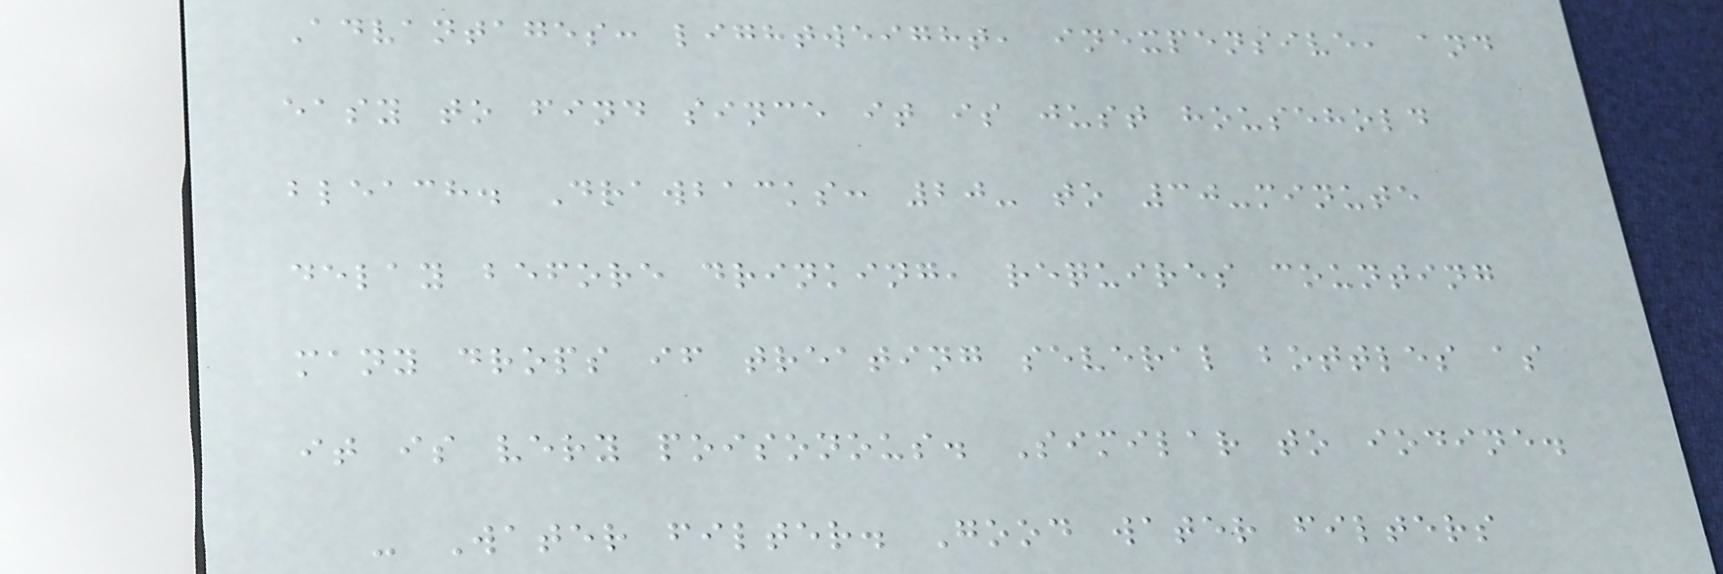Advantages: lightweight, inexpensive, and
easy to find since it is just household
bleach. Drawbacks: 20- to 30-minute
delay before drinking, requires counting
many drops if treating several bottles as
it is very poisonous. Similar to iodine.
- Water filter. Good water filters
